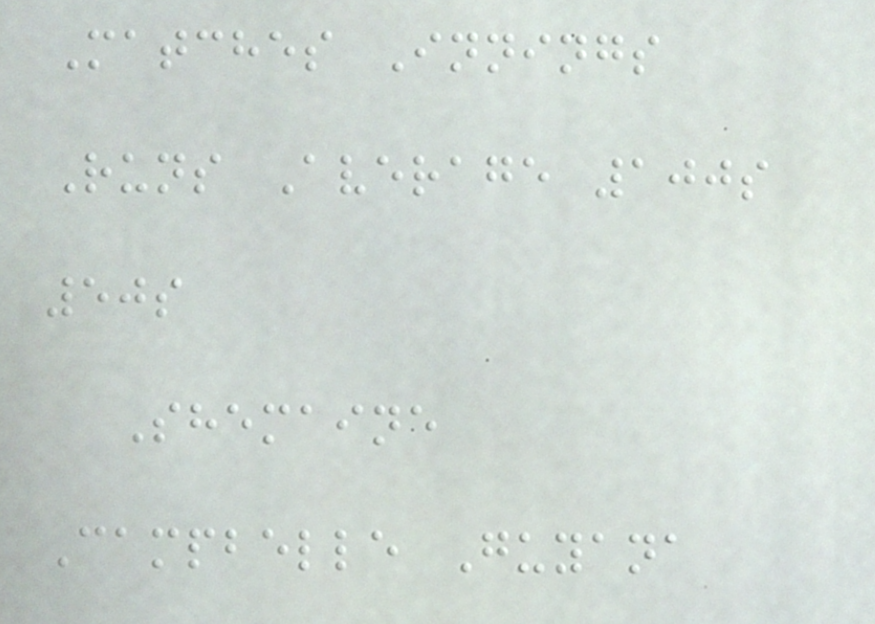Matches Innings
Runs Average 100s
50s
Shemaine
Campbelle Guyana
